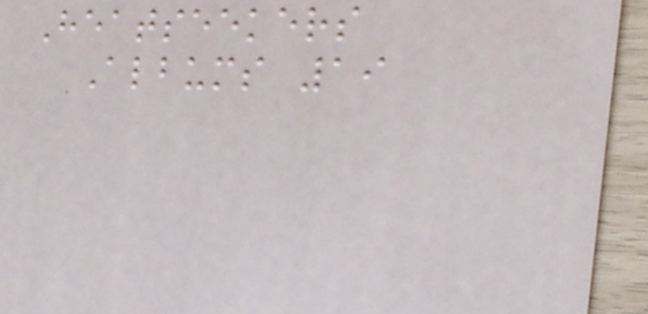Heatseekers
Albums 19
